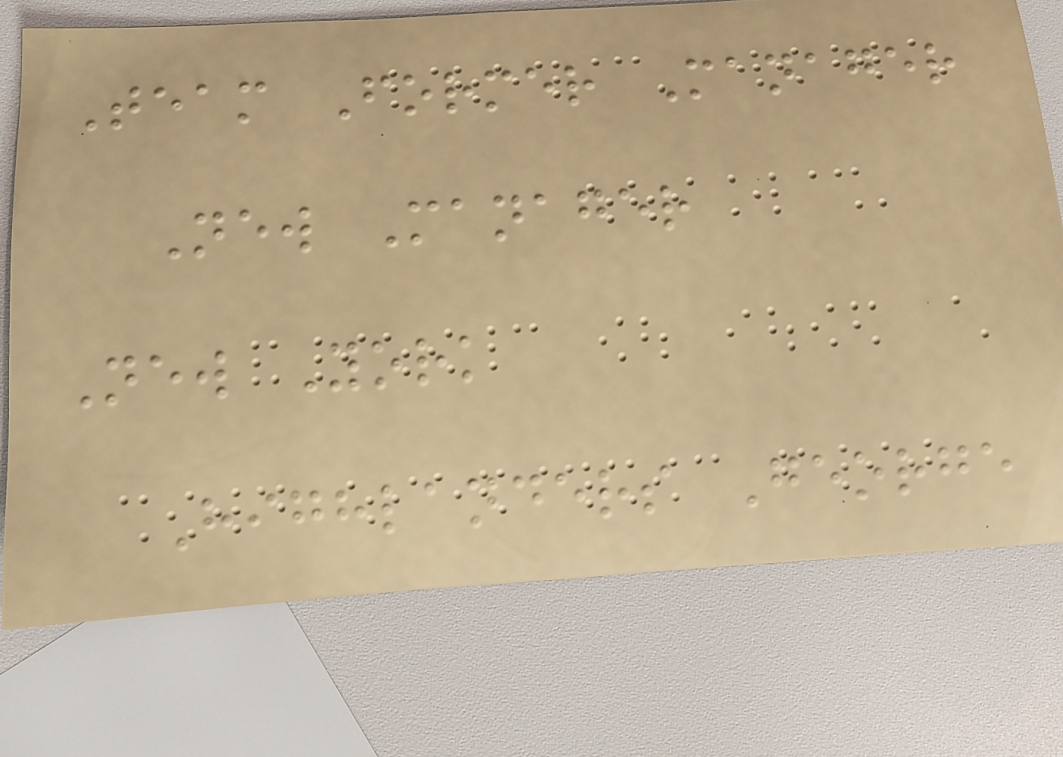Team Former Manager
New Manager
New York
Highlanders George
